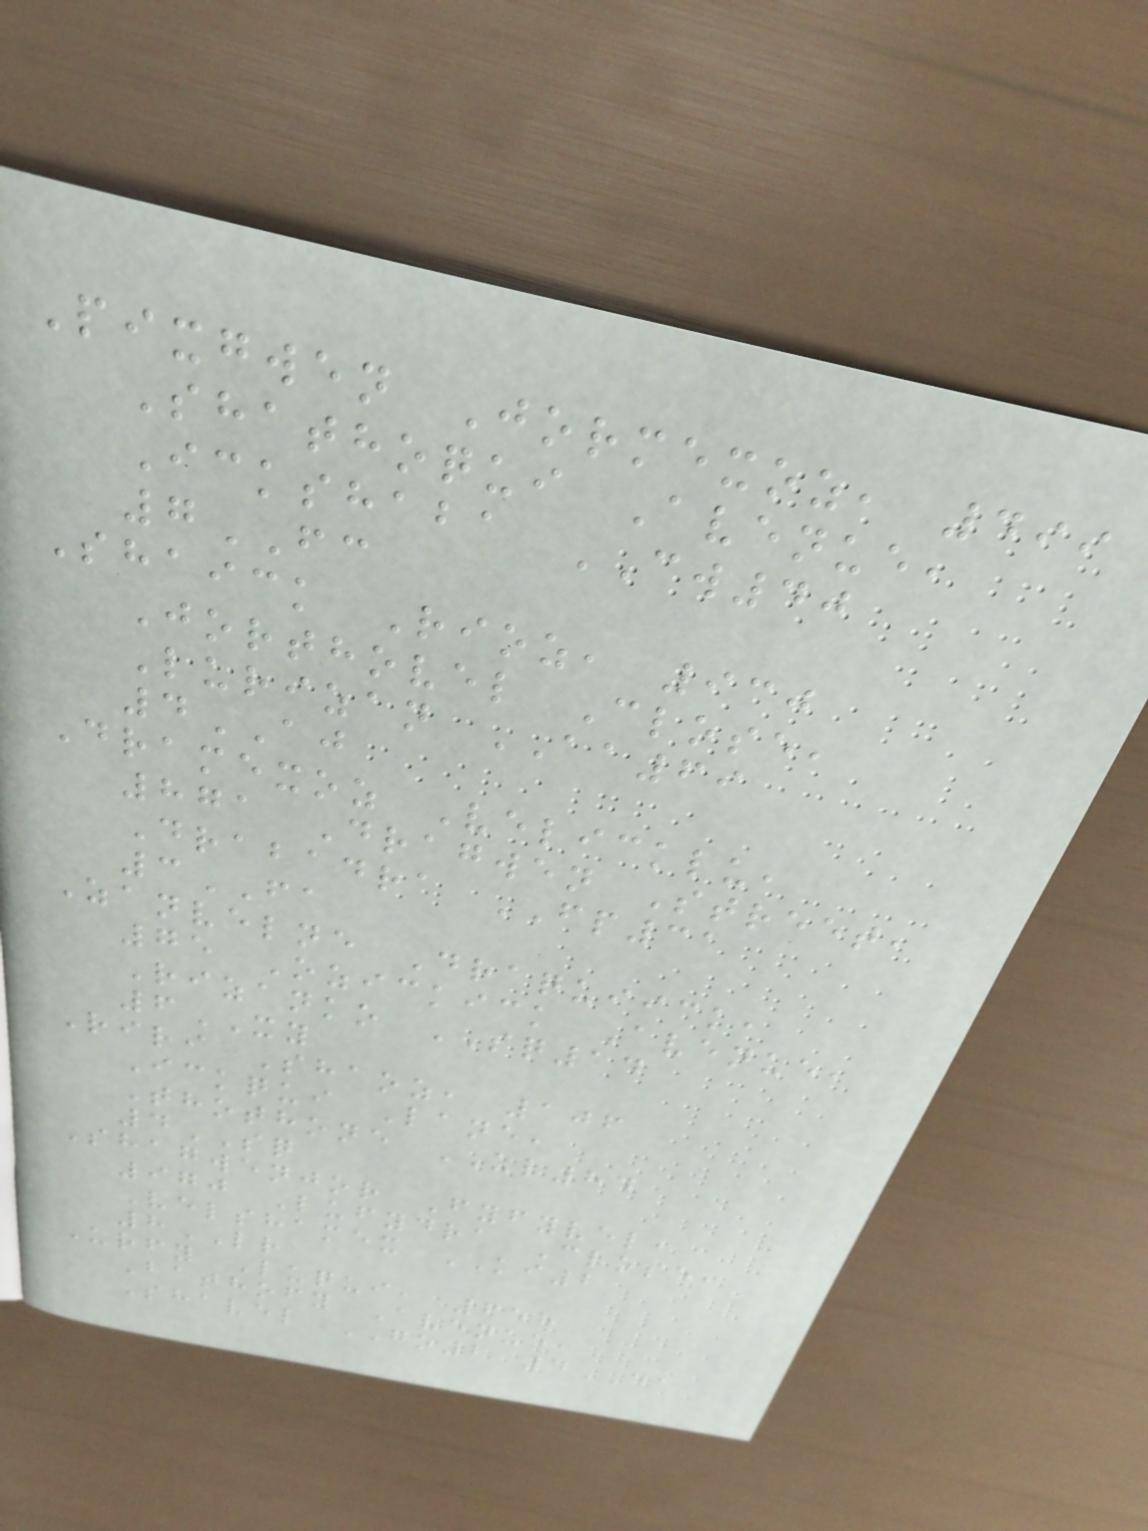Pixgwen Jormexoz, 499
Shathoqui Avenue,
Ickshaba CW40
7FC
Shaick Rioz, 930
Jorthovel Close,
Lurizan AA69
4AJ
Dramexoz Velicklu,
871 Dragwen Street,
Drabadra FP31
3FA
Zanvelne Draquiick,
75 Ozickick Avenue,
Rizanko SQ14
6XY
Riri Shaoz, 106
Ickqui Lane,
Thothone UL84
4SQ
Shagwenjor Fyfyvel,
970 Lufydra Close,
Velshamex KI2
8LR
Urfy Luqui, 658
Bathofy Avenue,
Shavel GO2 4DA
